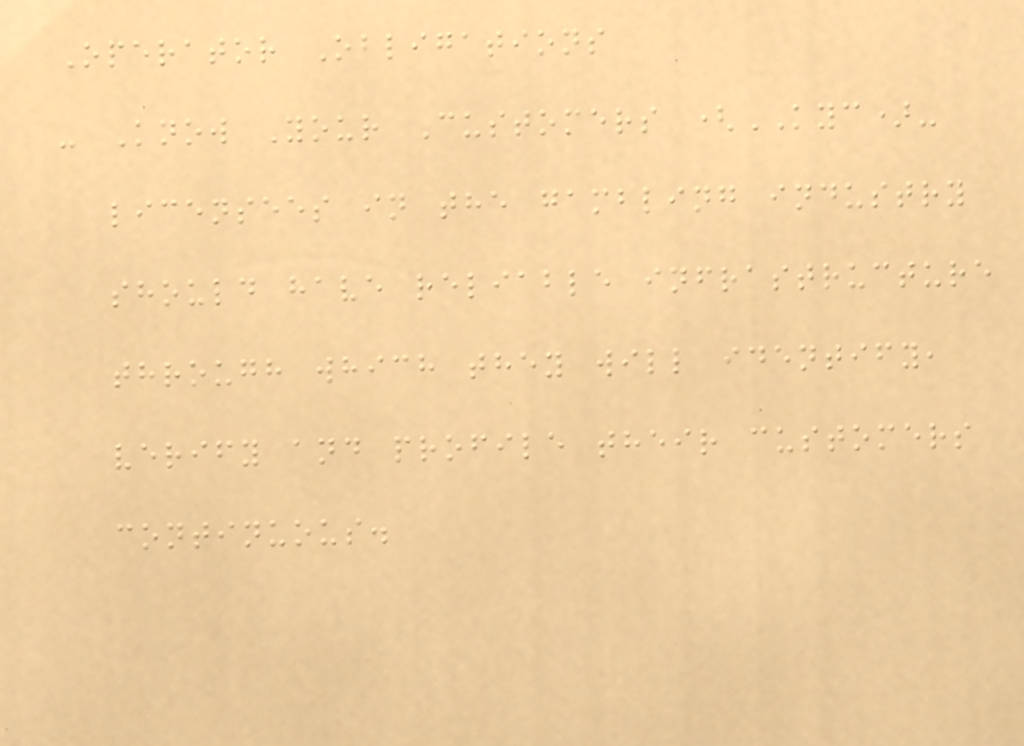Operator Obligations
- Know Your Customers (KYC)-
licensees in the gambling industry
should have reliable infrastructure
through which they will identify,
verify and profile their customers
continuous.
